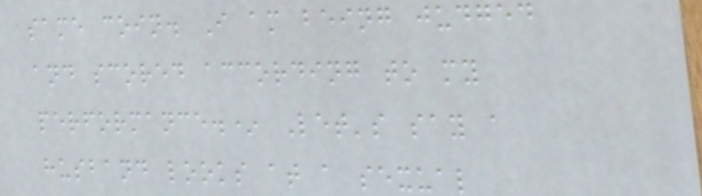same coin. I am being judged
and scored according to my
performance.* Let's say a
husband looks at a sexual
